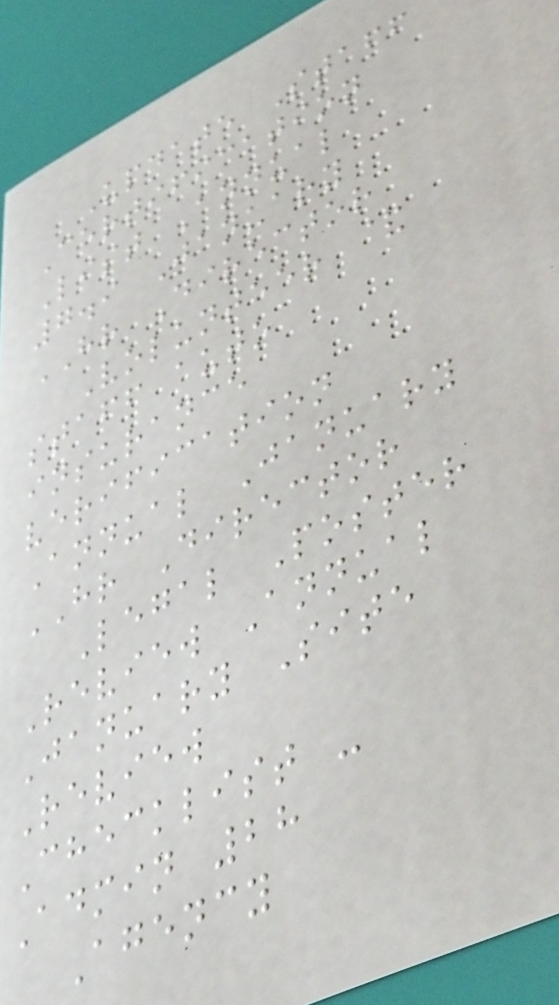Update Staff
Certification
List Annual
7.9 January
HR Director
Volunteer &
staff auto
insurance
verification
Annual January
HR Director
Legal Poster
Review Annual
January Site
Review
Checklist -
Admin 28
Agency
